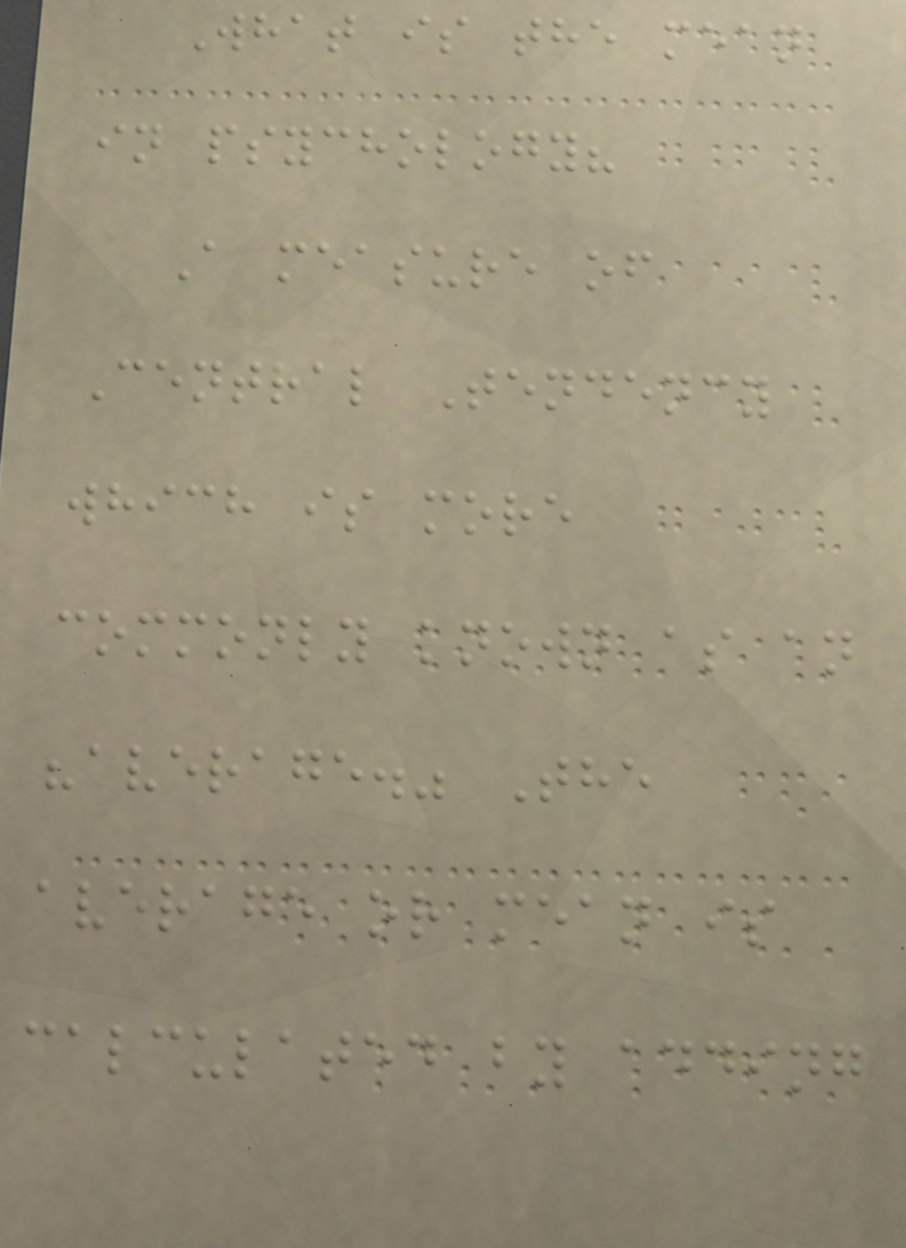What is the mean
in psychology?
A measure of
Central Tendency
which is more
commonly known as an
"average." The
average or mean is
calculated by adding
